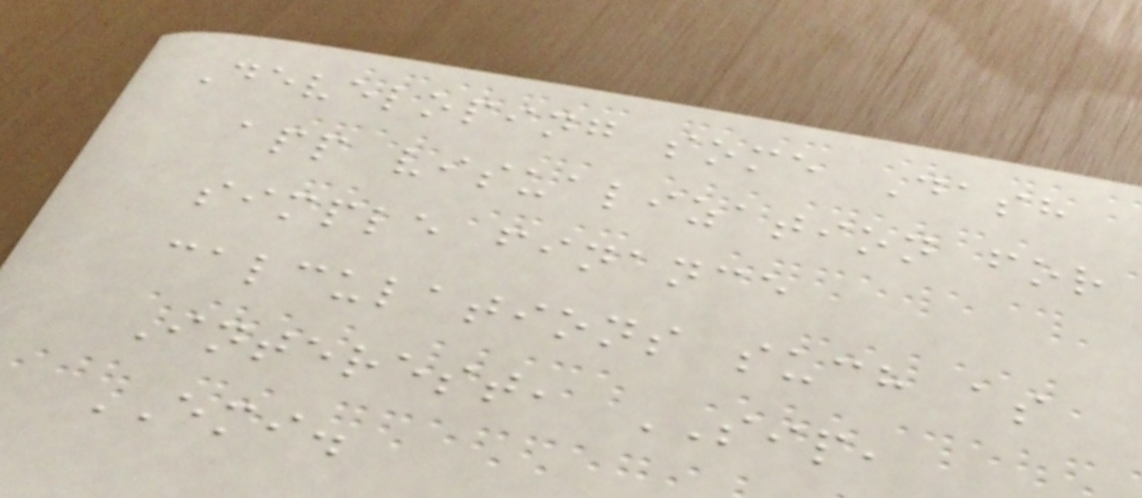Developing some Dash
app visualization for
simple finance
calculations such as
Interest, SIP,
EMI.
